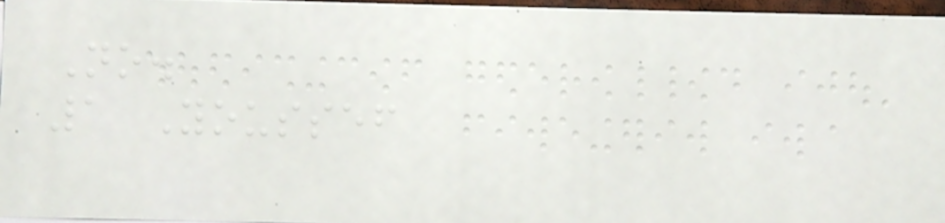No.
1 Youssef
